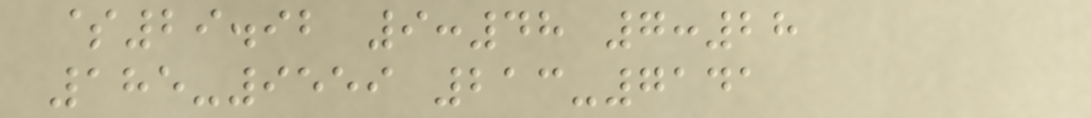$29.92 9:48 7:28
185-9559 213-7141
